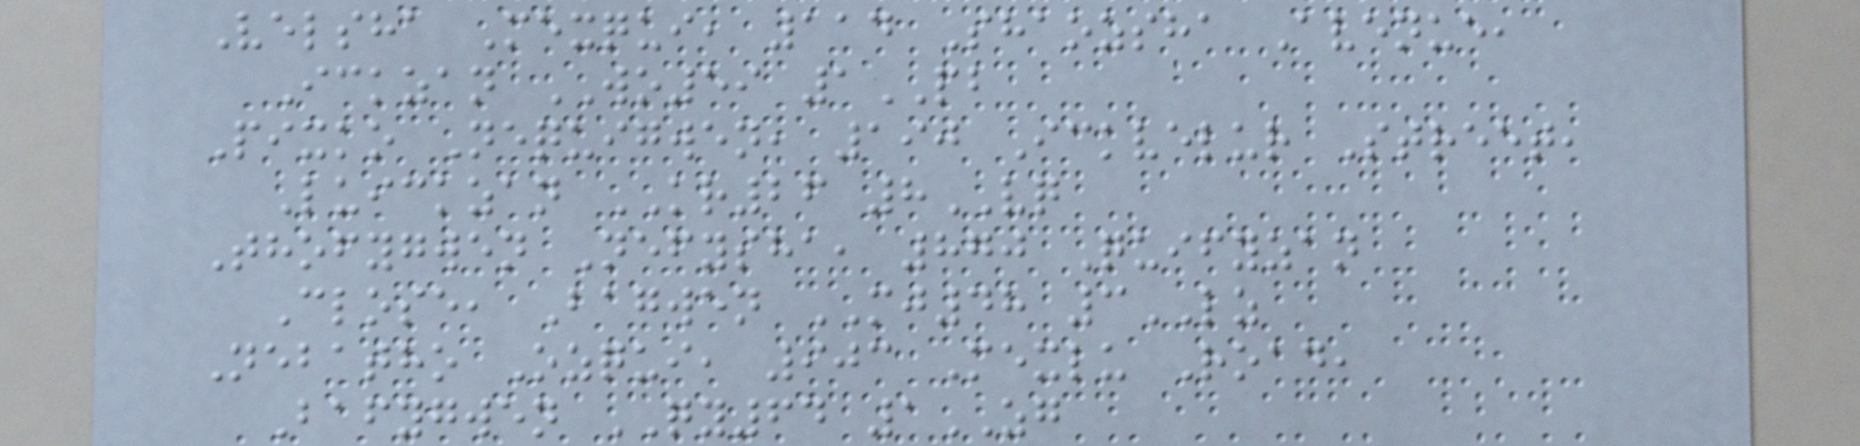Velsha Mexqui, 114 Shaozsha Avenue,
Ickzan WO59 1PB
Pixko Nequigwen, 190 Ickvelur Street,
Luickzan KR26 8VQ
Thofygwen Nefysha, 870 Quifyzan
Close, Bagwen MJ48 3LZ
Nebatho Ozqui, 903 Mexlu Road,
Bafygwen QY64 1ZG
